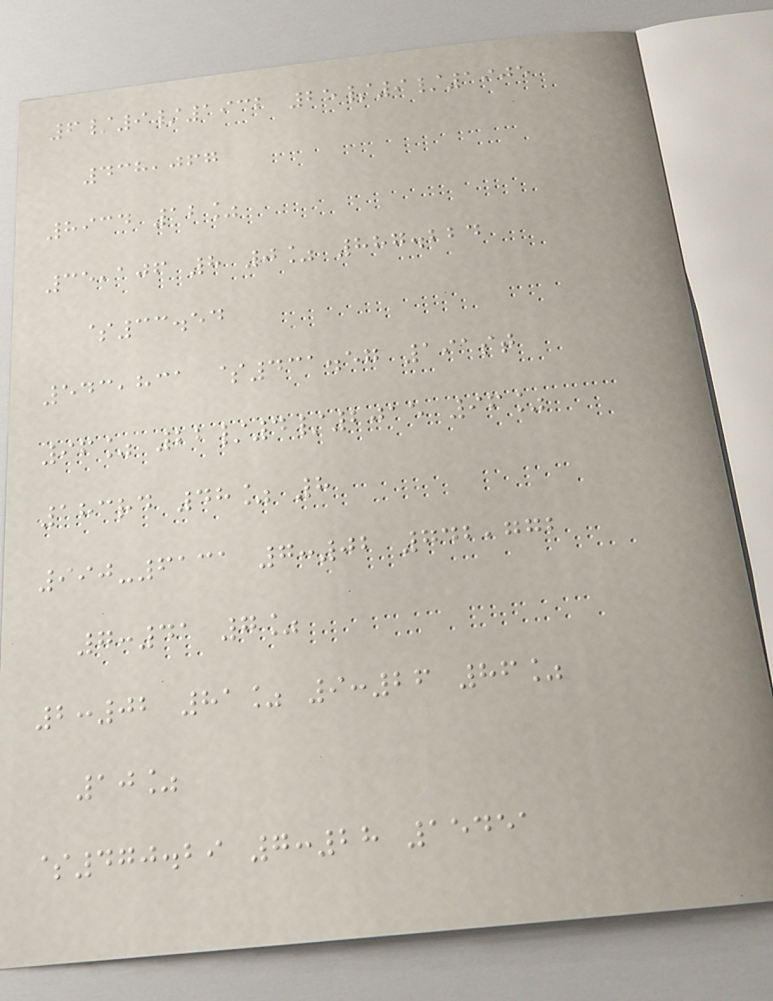6/9/1932 25/9/1905
438,067
8934 12%
35,106 8 0% 887.224
$33.54
543,831 $431.57 191st
96% 22/4/2015 96%
183rd 48% 8
990-6131 7:02 742,772
7:41 7%
2:02 81% 9:26 86%
10%
$470.29 7:28 15451
